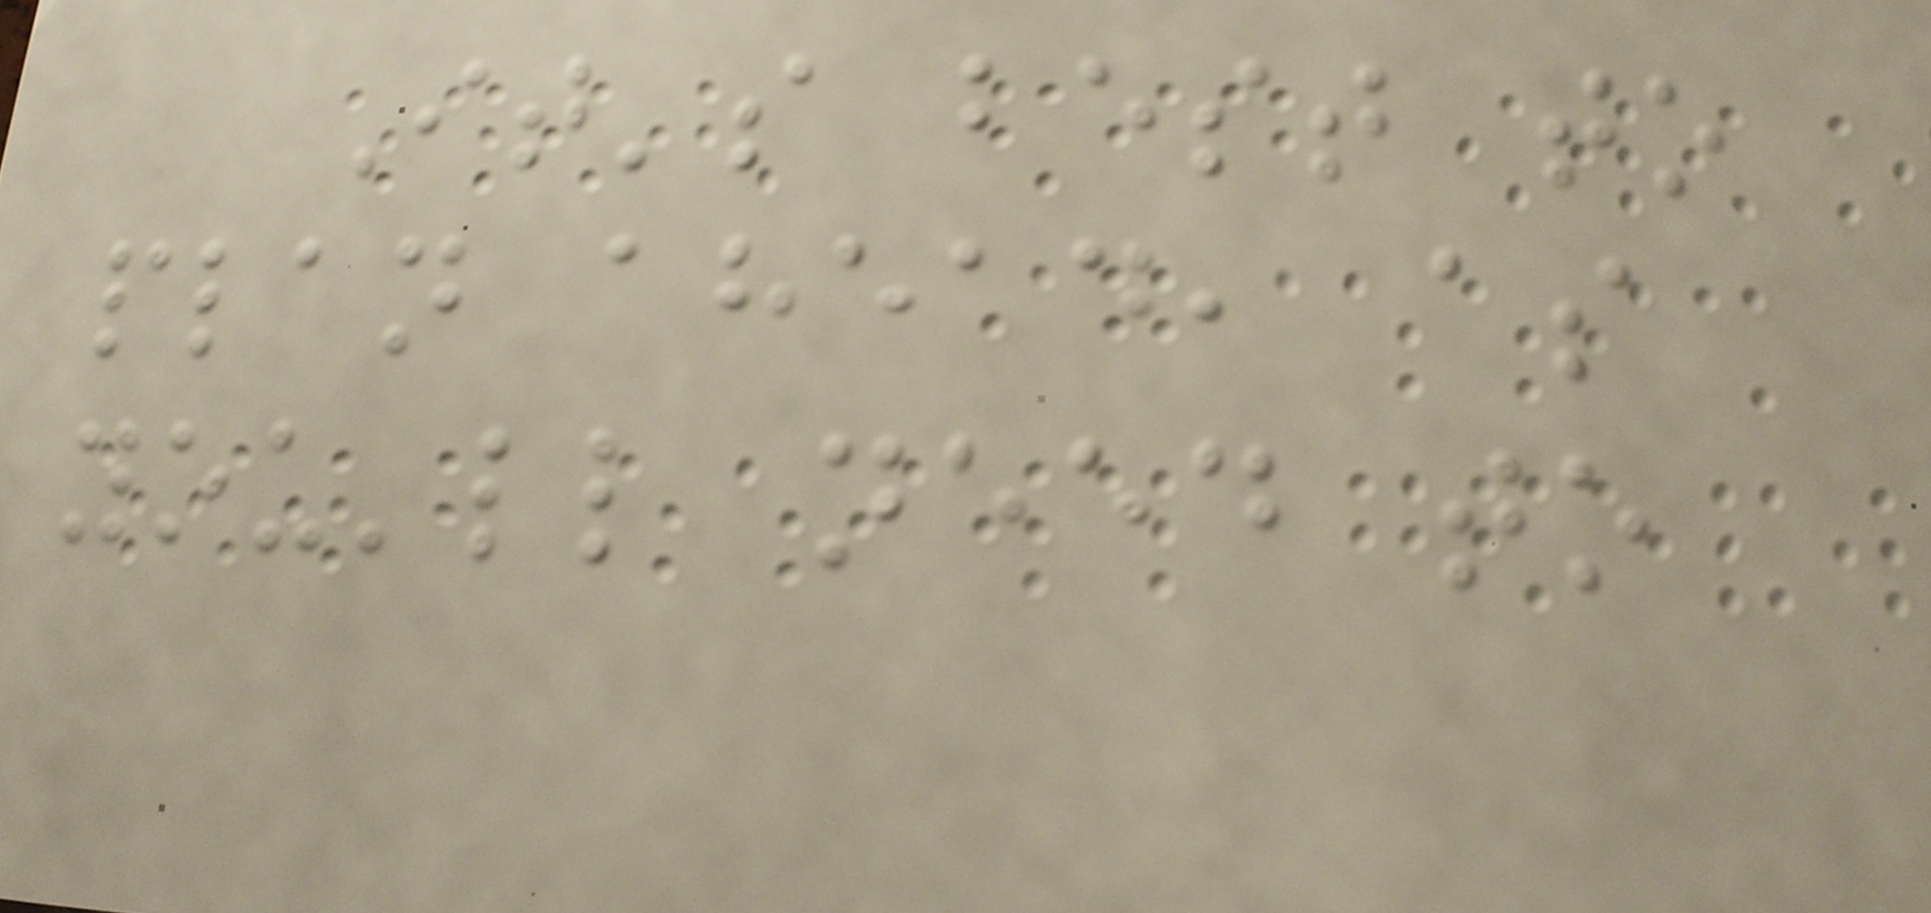It's best to
plan ahead, as
you'll need to
